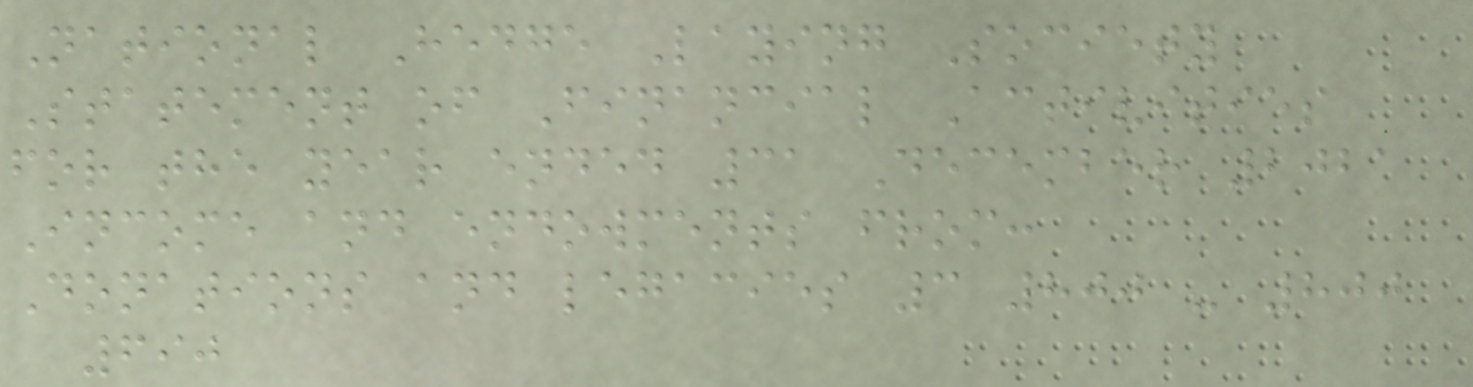National Hedge Laying Society
Statement of Financial Activities
for the year ended 31 December 2021
Income and endowments from:
Donations and legacies 3 800 - 800
690
